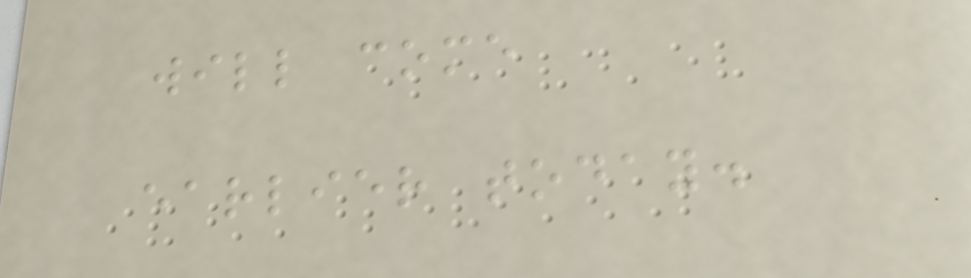will come
earlier today.
